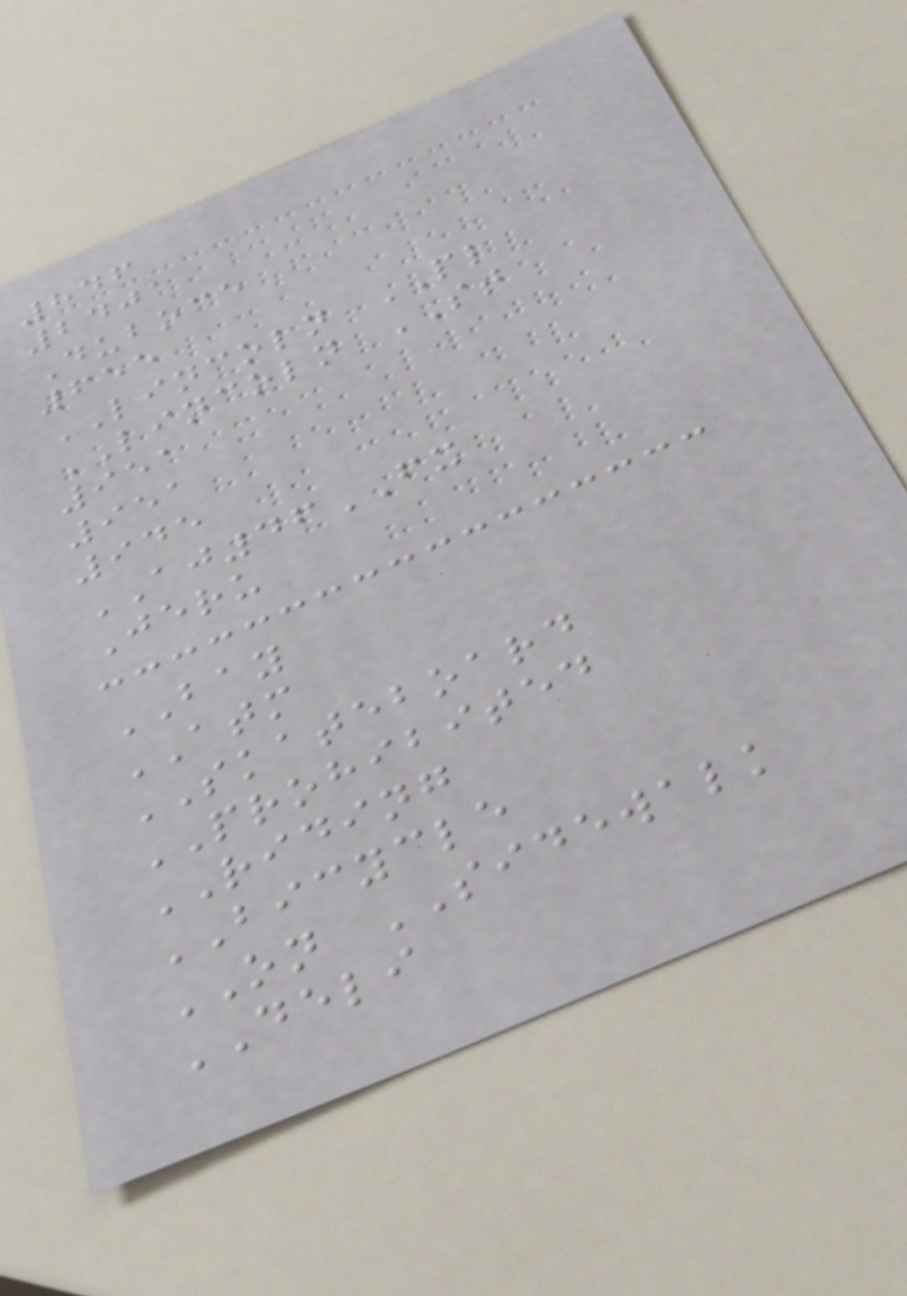846
2401
Duboce
655
LINCOLN PL
LINCOLN ST
951
951
945
AJ46FX
Jeru
BAY
ATM
SKATEBOARD
PROHIBITED
RIDING
BICYCLE
ON SIDEWALK
DELI
